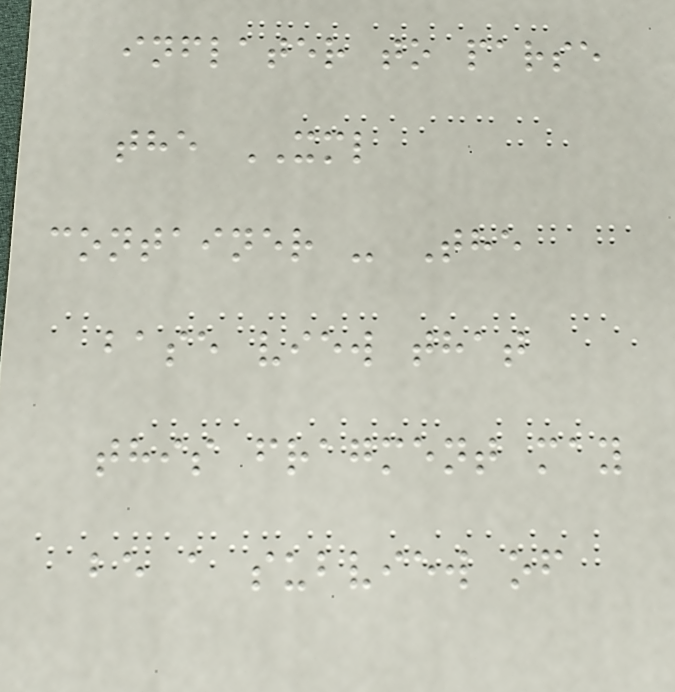inflater to parse
the XML
container - The
base view that
this fragment may
be a subview of
